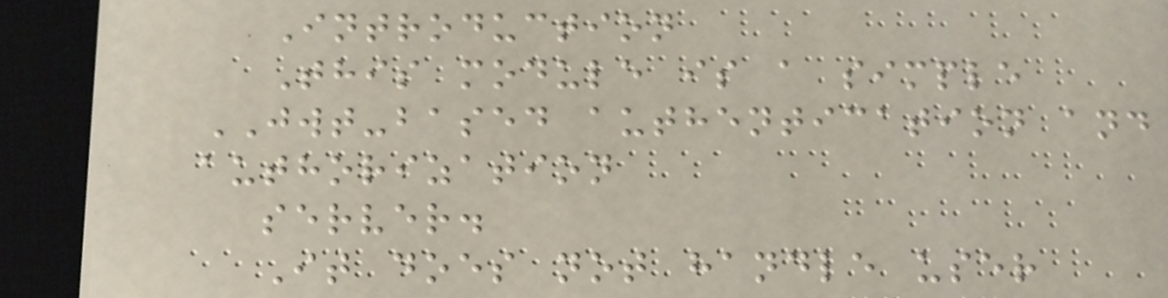Introduction
This module is a simple
JWT-based authentication and
authorization
server.
It does not handle user
